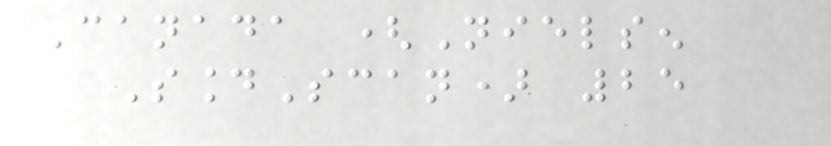Canada (Nielsen
SoundScan) 25
